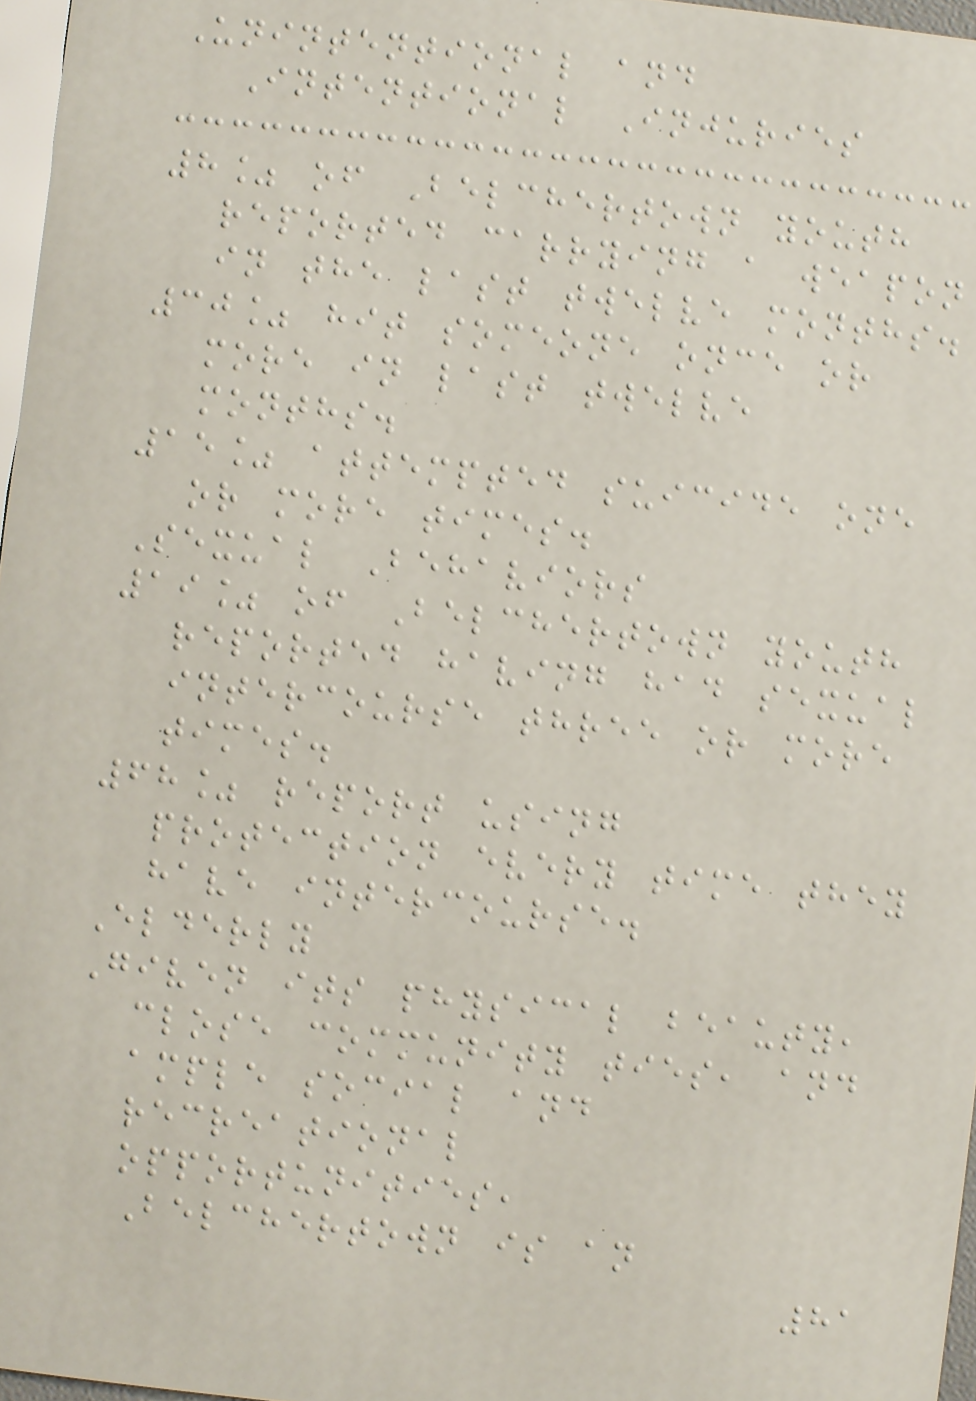Unintentional and
Intentional Injuries
8% of Belchertown youth
reported carrying a weapon
in the last twelve months.
30% hit someone once or
more in last twelve
months.
15% attempted suicide one
or more times.
Sexual Behaviors
19% of Belchertown youth
reported having had sexual
intercourse three or more
times.
68% report using
protection every time they
have intercourse.
Elderly
Given its physical beauty,
close community ties, and
ample social and
recreational
opportunities,
Belchertown is an
81
